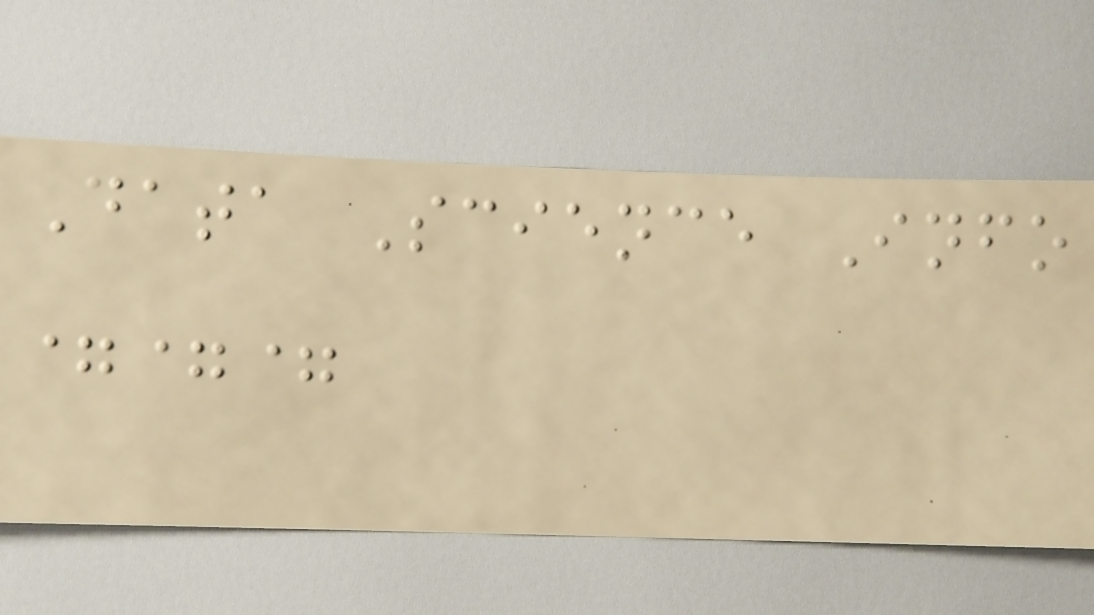Data Science Info
===
